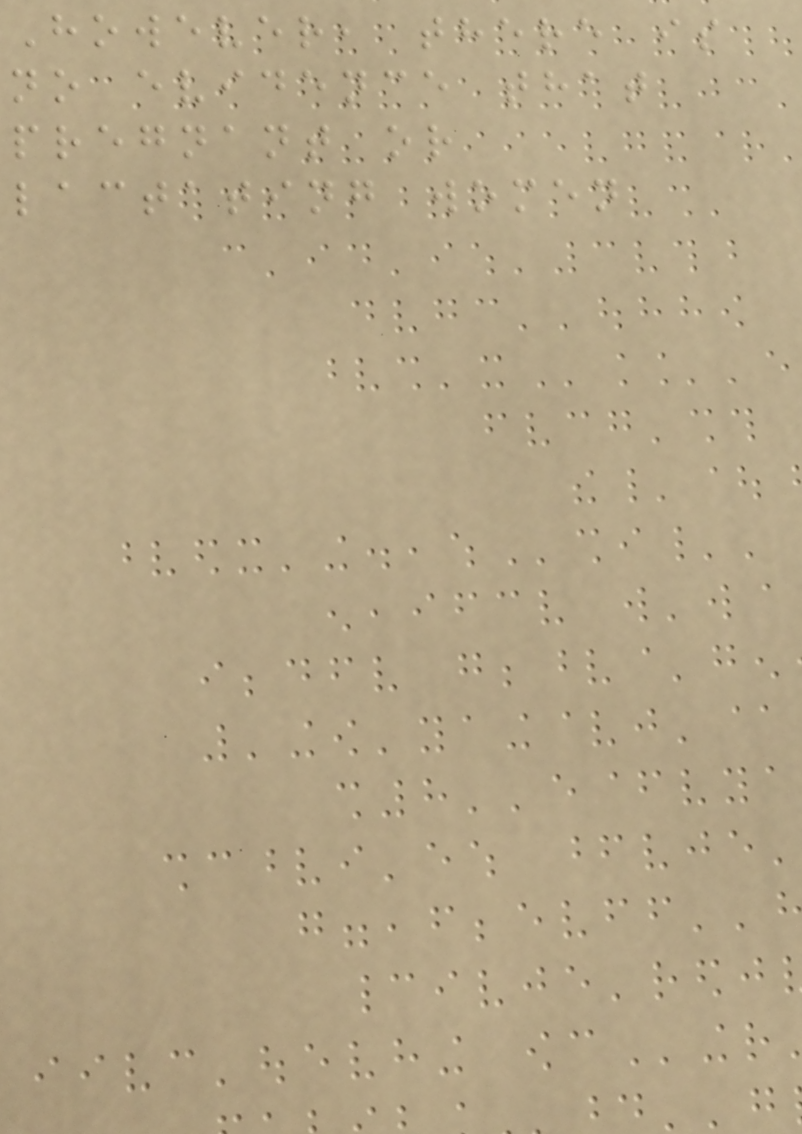However, there is
no evidence that
pregnant or
lactating women
